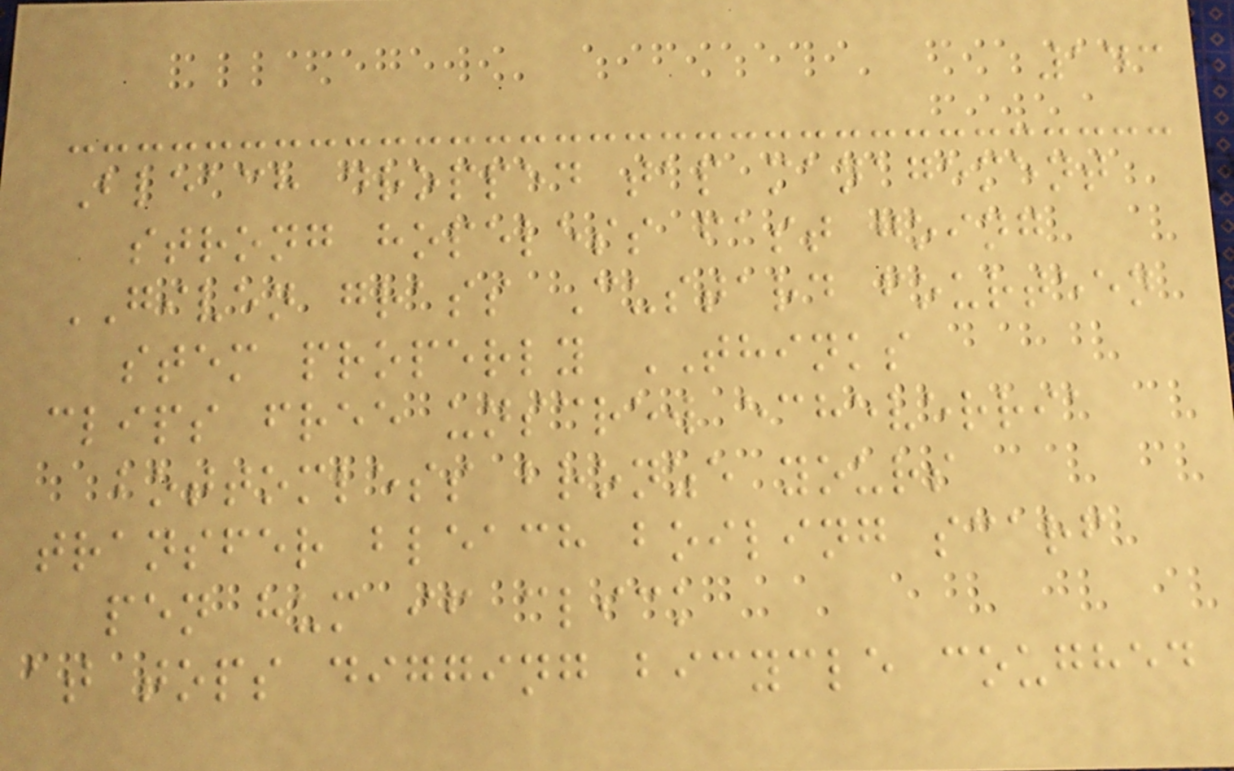143
Bleach dropped tap management
strong hopeless fast going
GIVEN grass Custard fourteen
stem properly THINKS
clips free unscrew echeverria
bottomless bronze yours
transfer bleach boiling scarf
pen hum if click
at tops digging bicycle coughed
